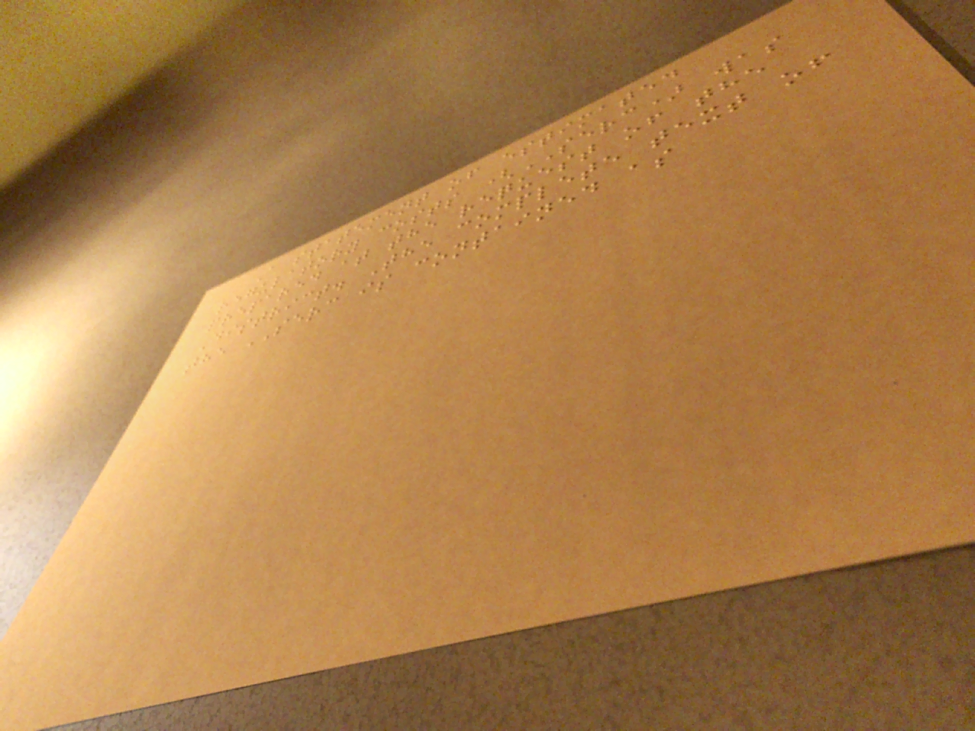A statement of estimated
regulatory costs (SERC) was
prepared at the request of the
District. The complete text of
the SERC is contained as
